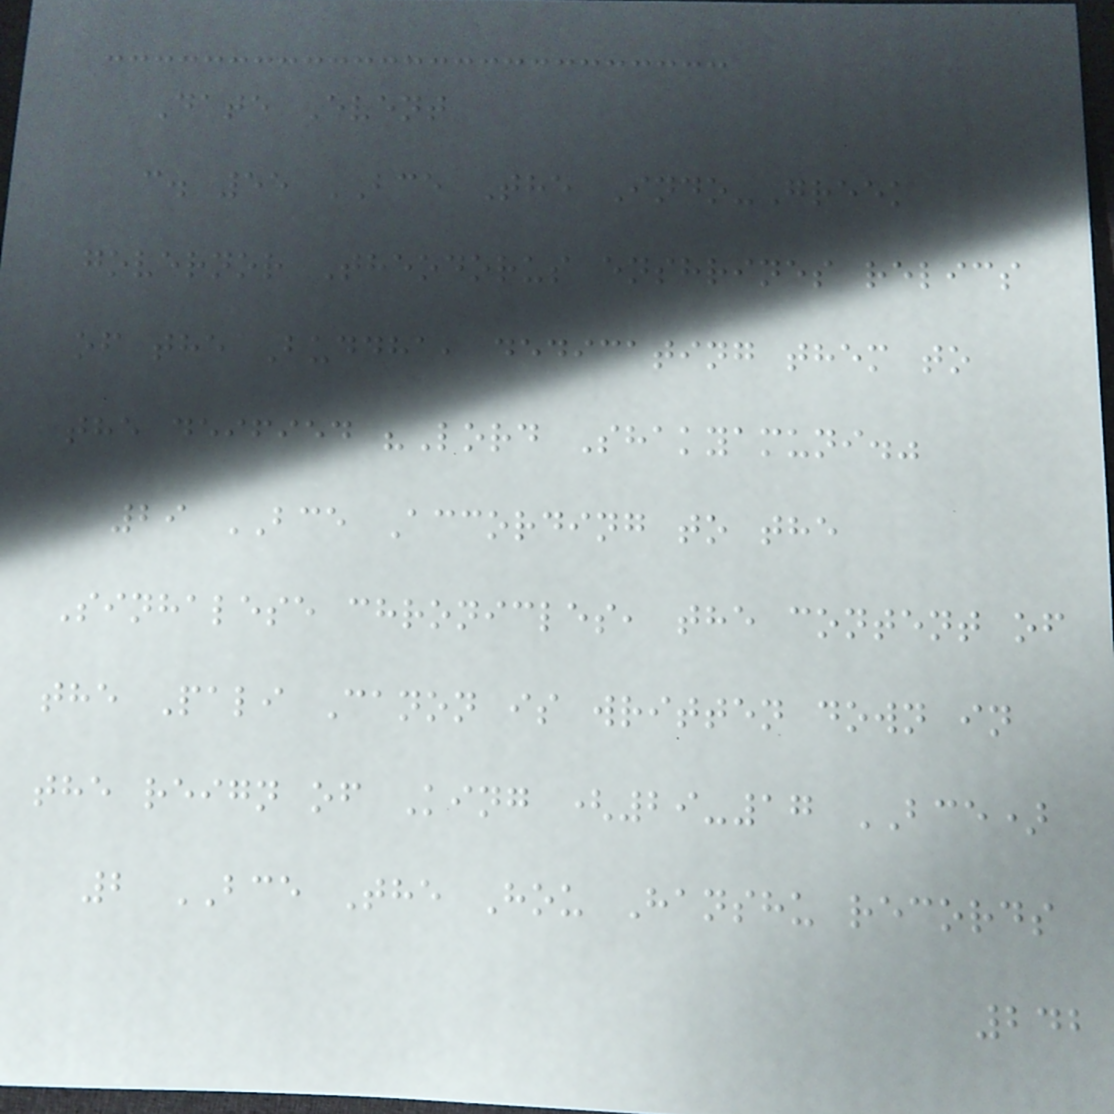Date Event
c. 55 BCE The Indo-Greek
governor Theodorus enshrines relics
of the Buddha, dedicating them to
the deified "Lord Shakyamuni."
29 BCE According to the
Sinhalese chronicles, the content of
the Pali Canon is written down in
the reign of King (29-17 BCE)
2 BCE The Hou Hanshu records
242
